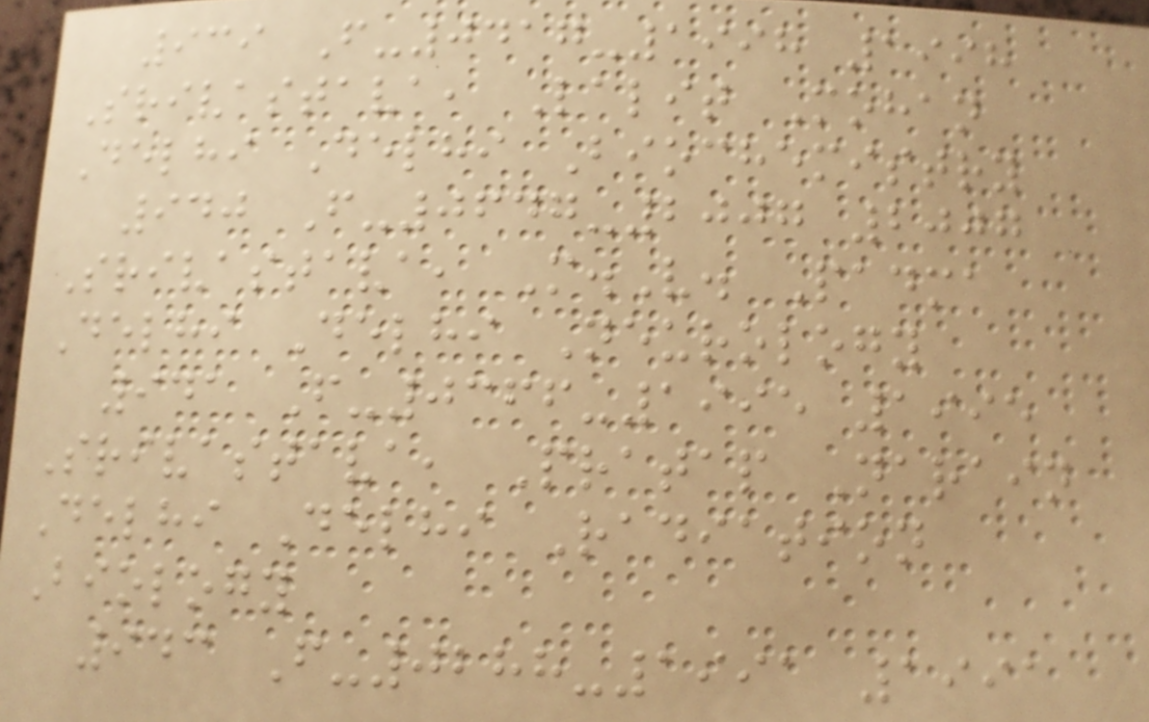939 F-0417-1998 1998
Srivastava, Lalit Mohan
Delhi Delhi Biochemistry
940 F-0647-2007 2007
Srivastava, M.V. Padma
Delhi Delhi Neurology
941 F-0366-1995 1995
Srivastava, Pratap Narain
Delhi Delhi Radiation
Biology
943 F-0288-1991 1991
